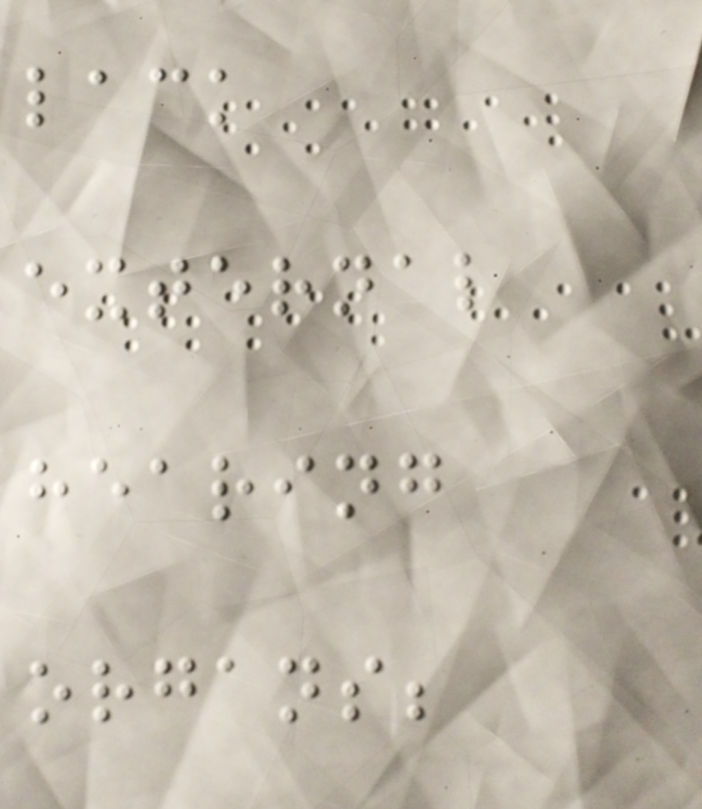lack
external
hearing
organs;
